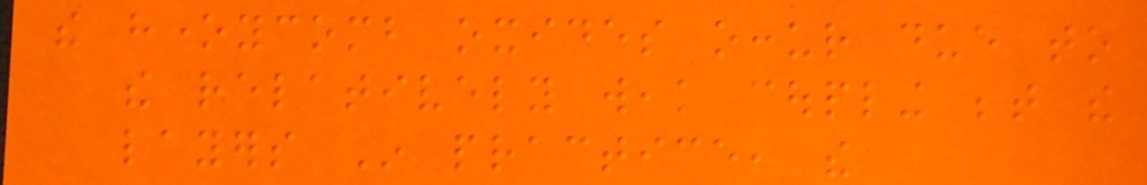the honeycomb oxides occur due to
the relatively weak coupling between the
layers In practice, the
